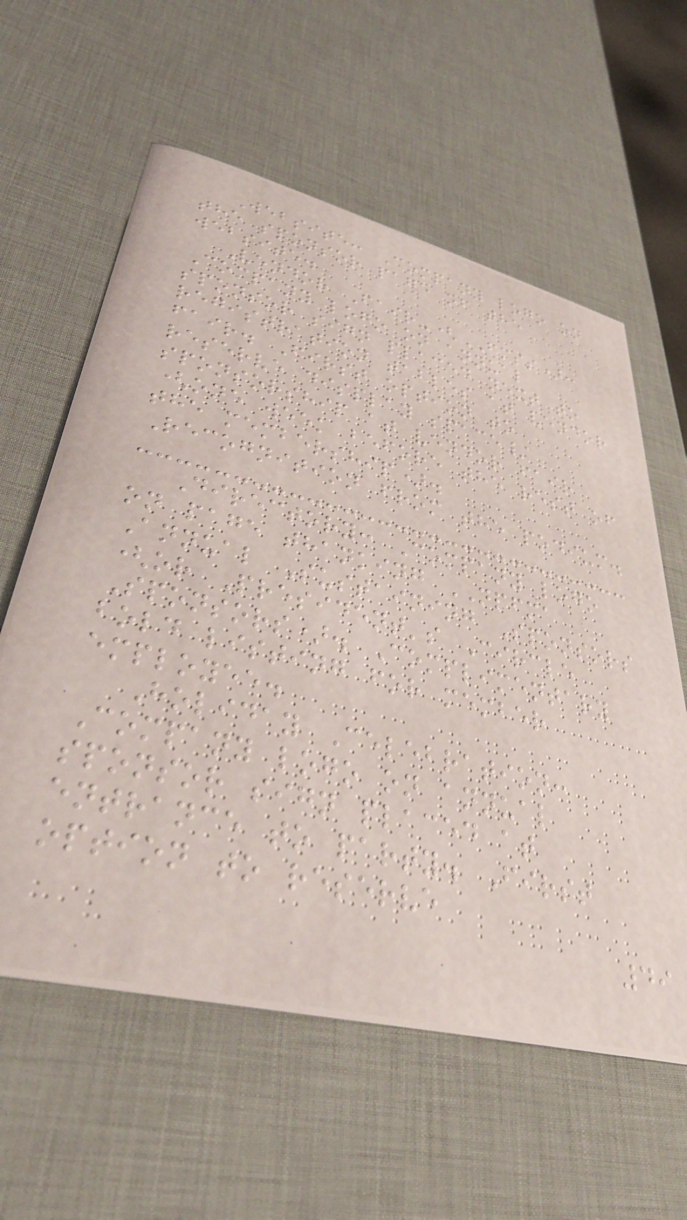Website: Company logo on
the sponsor page of the
website.
Vendor Fair-(FMSS):
Company logo on annual
sponsor sign placed next to
registration tables at vendor
fair. First option to
reserve display space/
sponsorship at vendor fair
(one week before the rest of
the membership).
Recognition from the podium.
Directory: Company logo
on page thanking NPFMA
Annual Sustaining Sponsors
(or President's Circle
Sponsors). Complimentary
bold listing for member
employee.
Holiday Celebration:
Company logo on annual
sponsor sign placed at
entrance to party. First
option to reserve
49
